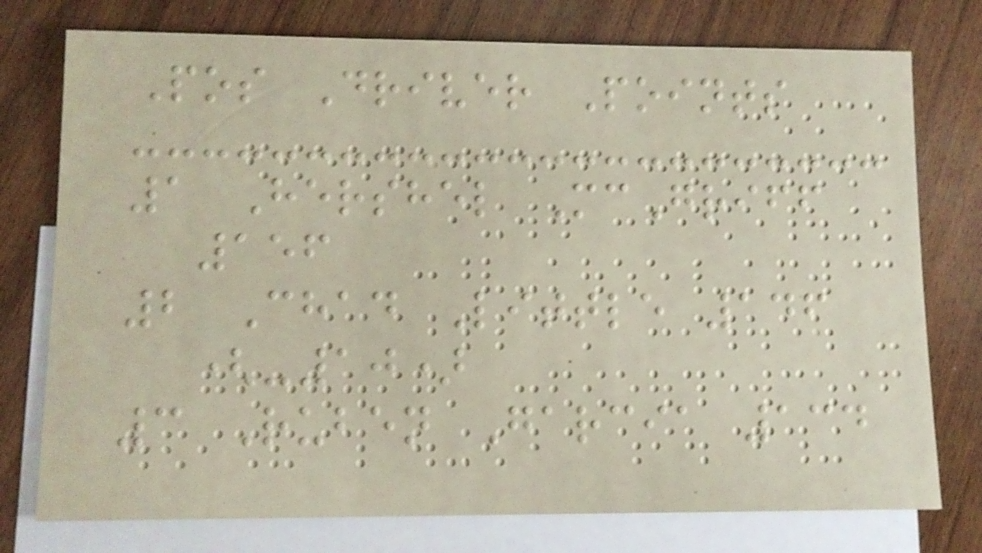Pos Driver Points
1 Hershel McGriff
156
2 Chad Little 146
(-10)
3 Ruben Garcia 134
